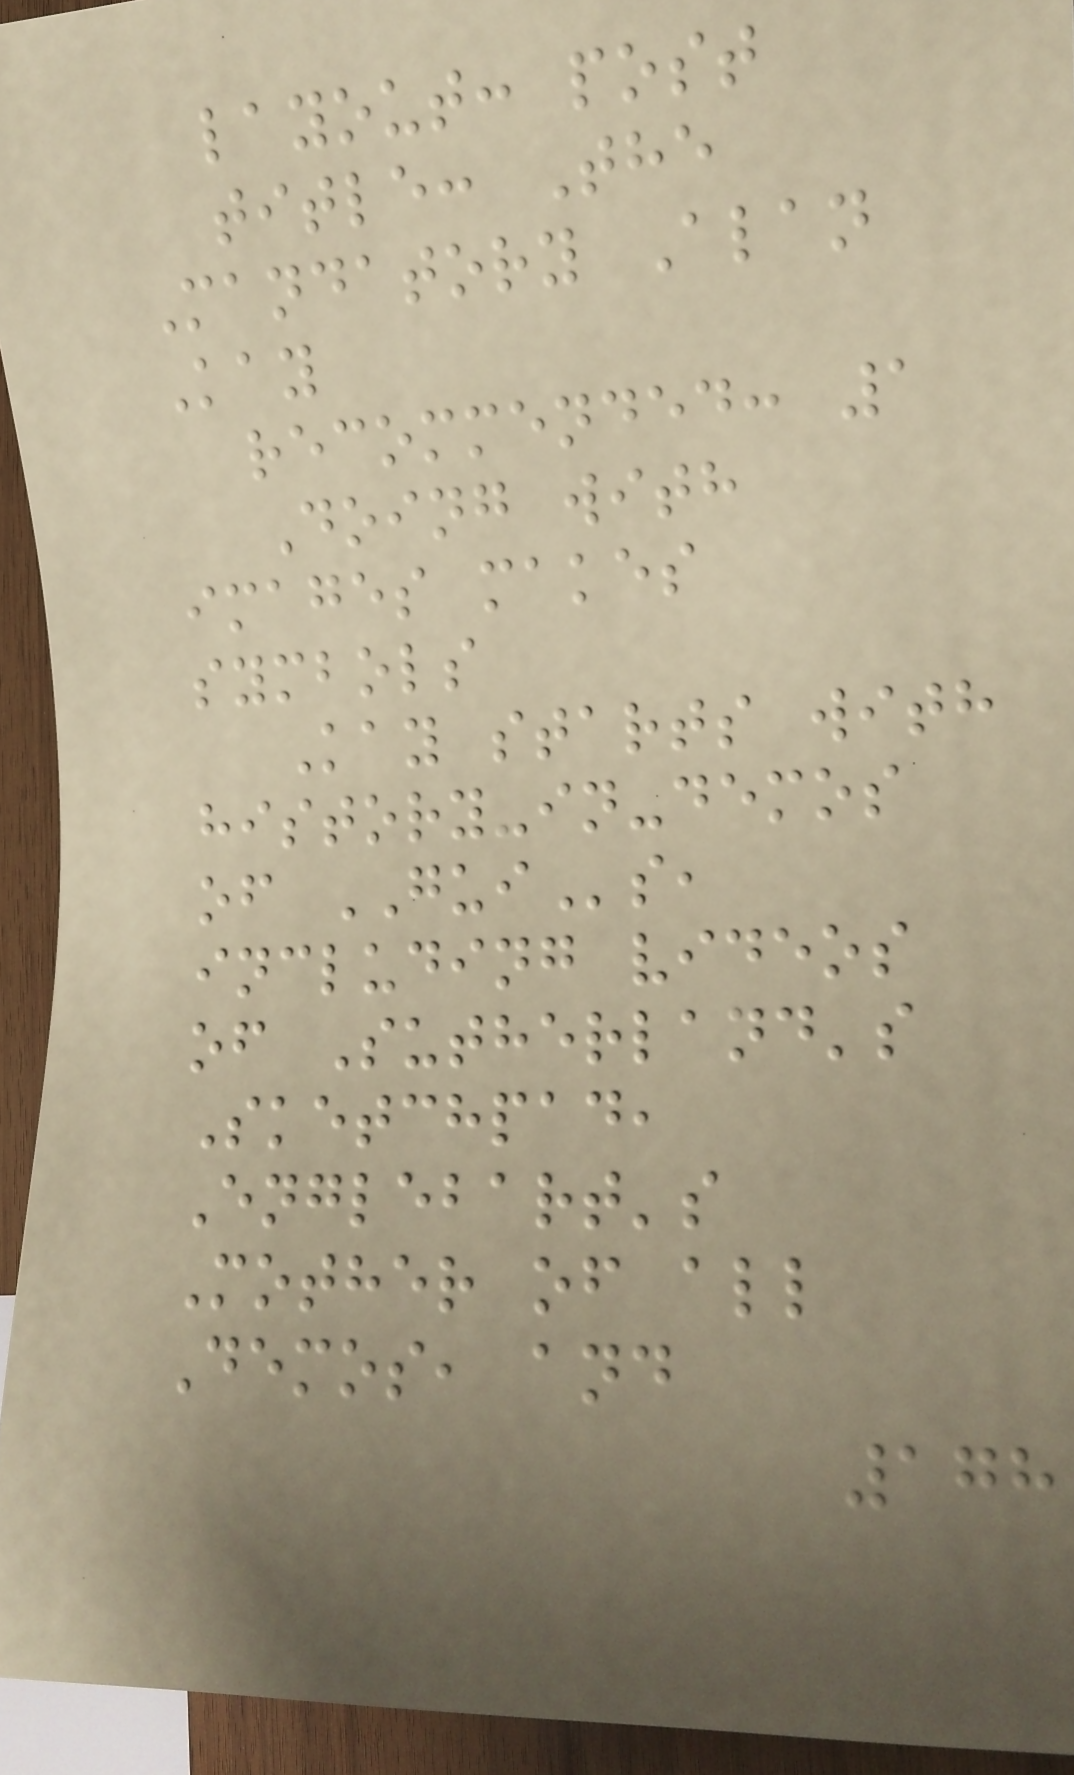layout: post
title: The
Mandatory Alan
Kay
recommended: 1
Doing with
images makes
symbols
Kay starts with
history-in-demos
of GUIs,
including videos
of Sutherland's
Sketchpad,
Englebart's
Mother of all
Demos, and
178
